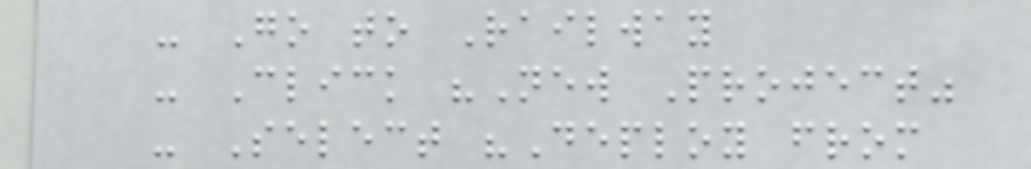- Go to Railway
- Click "New Project"
- Select "Deploy from
